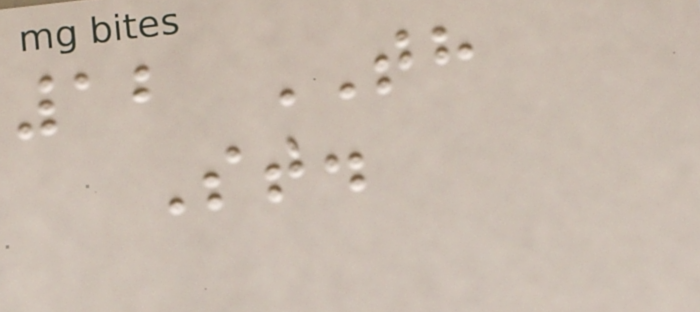12 TH
St.
